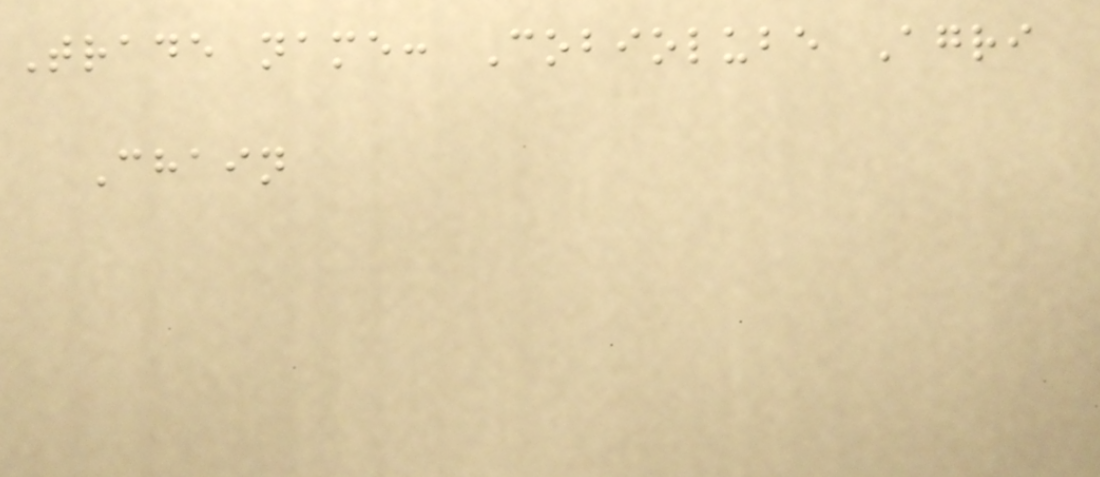Trade name: Cobiolube Agri
Chain
